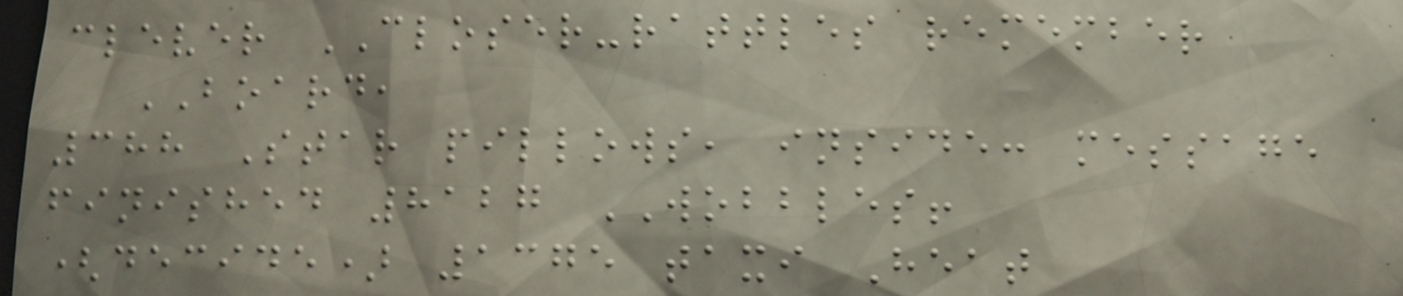clever CLOSER-rattles remember
BOARD,
388 Star pillows, inside: message
finished 8127 WOBBLES!
(decide) 1375 taxi Heat
